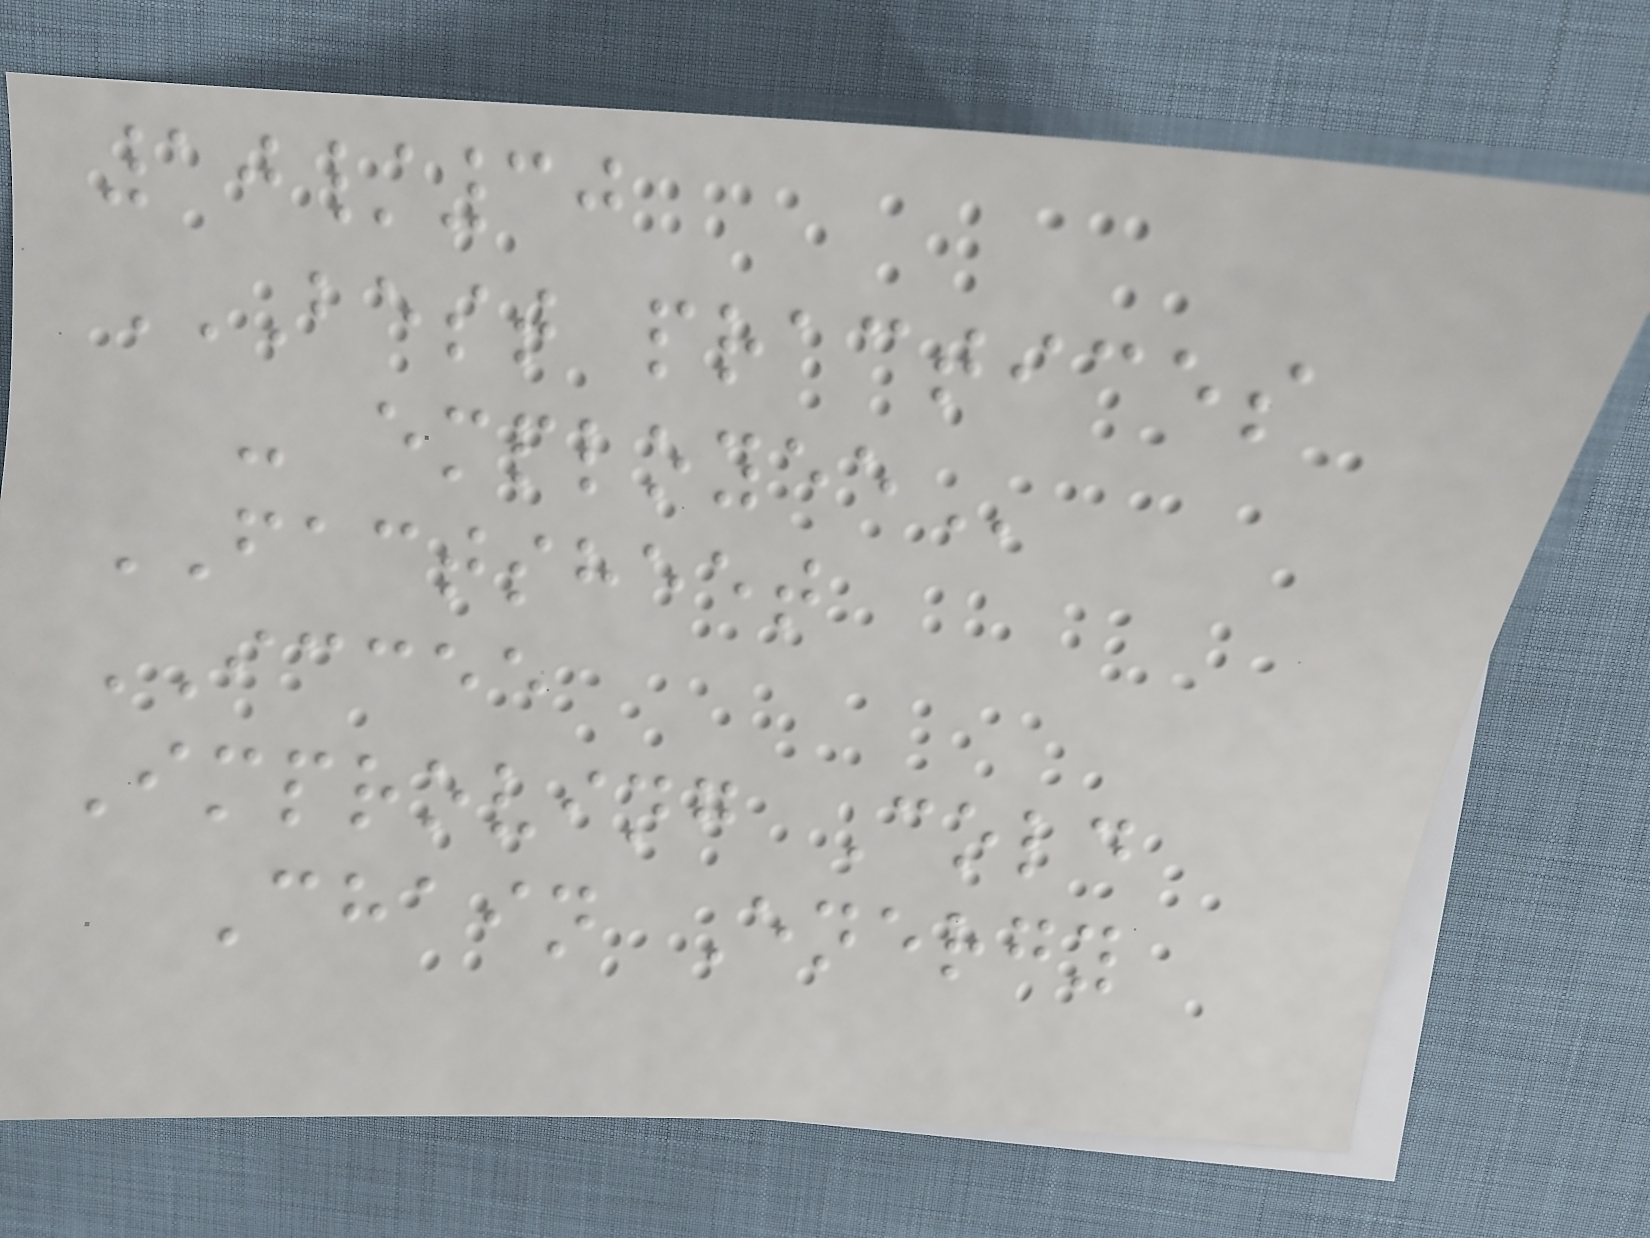10/30
BEST PRACTICES
- EMPLOYEE
FACTSHEET
ICCEE
Improving Cold
Chain Energy
